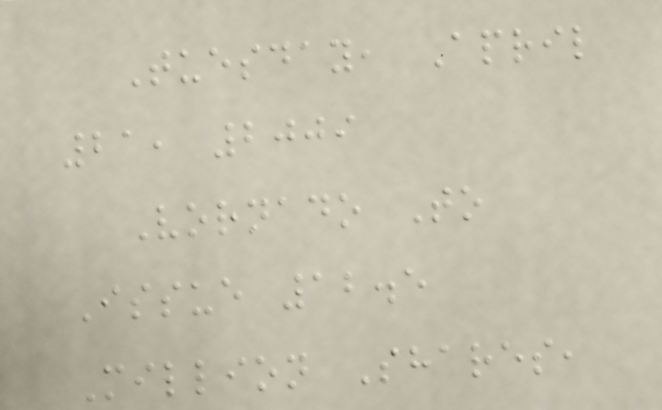Tuesday, April
21, 2009
Vornado To
Issue 12.5
Million Shares,
